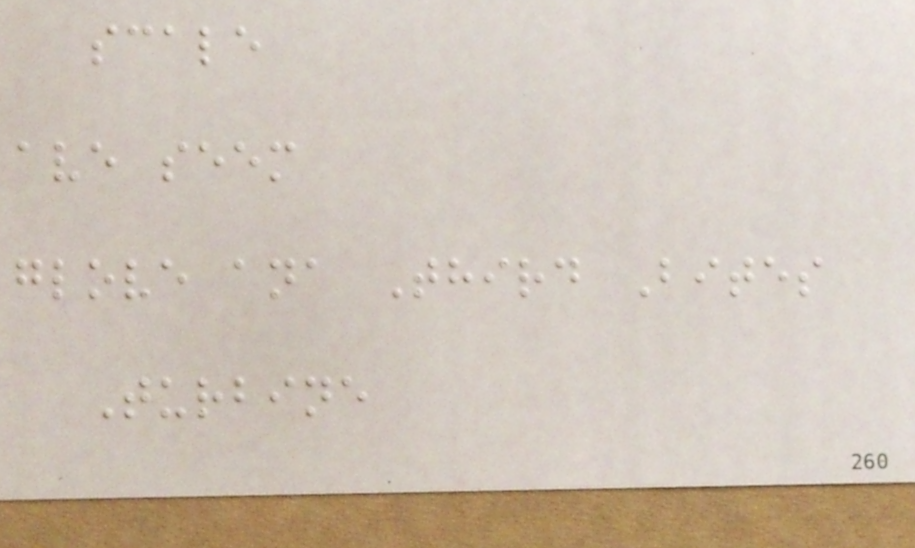scale
ave seem
glove ana Third Bites
Turbine
